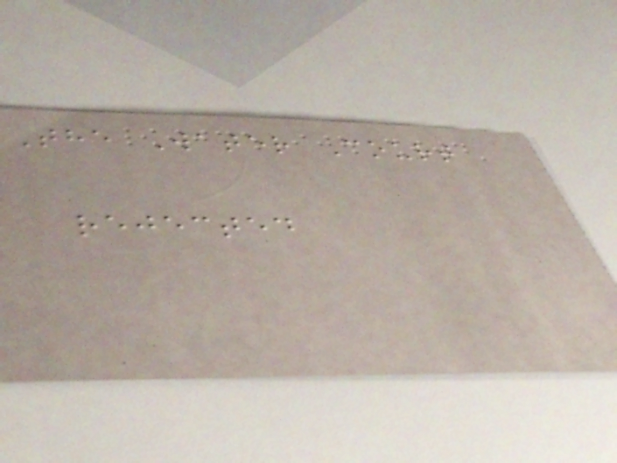The Water Court
rejected
